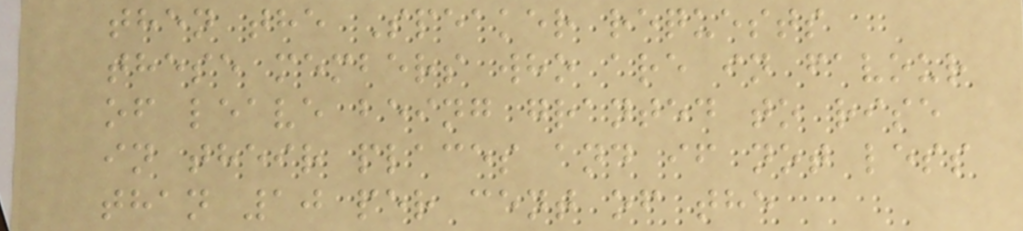then the Speaker requests
these members who are in favour
of leave being granted to rise
in their places and if not less
than 10 per cent of the
